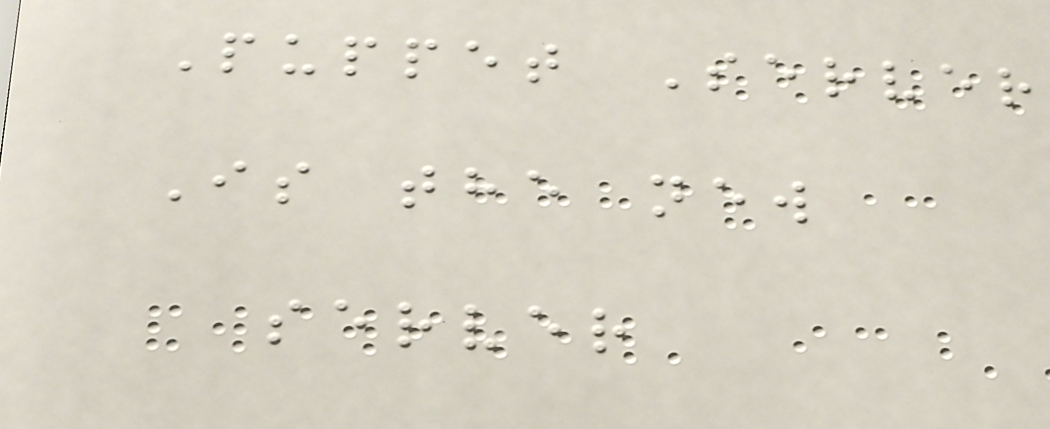Puppet Server
Is the new
server
